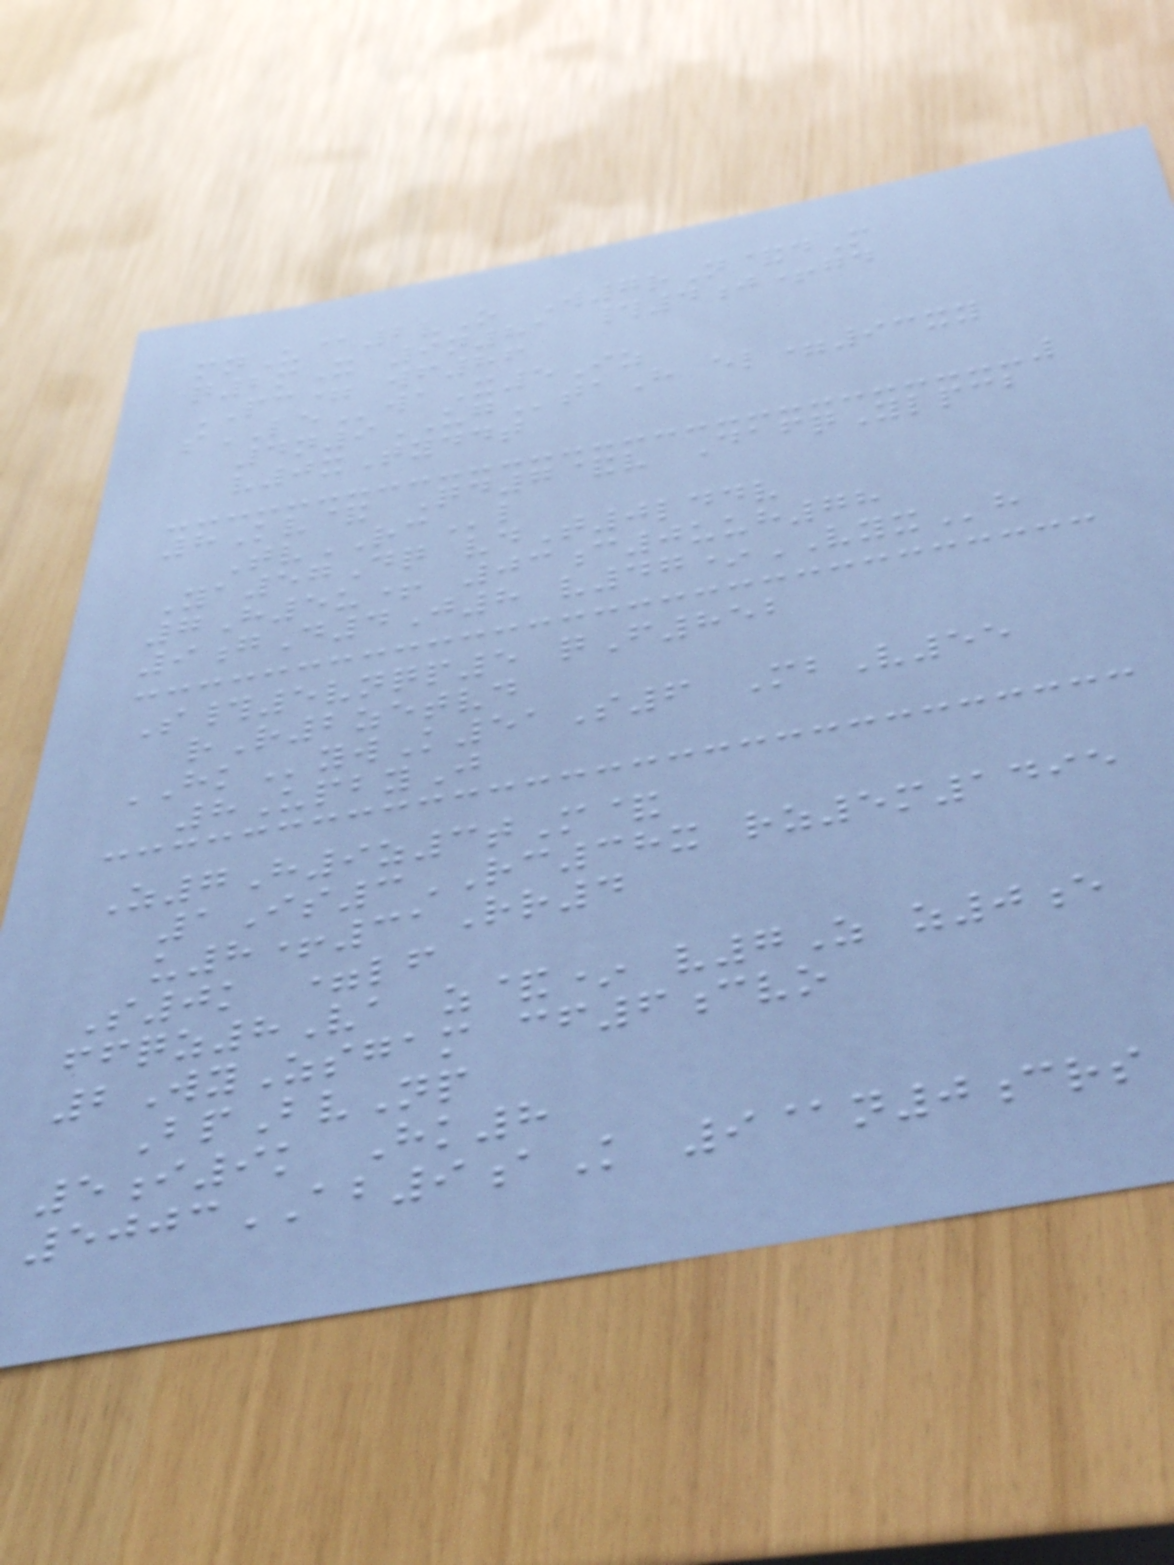mnU@2vO W7rN&dM
q2mX 9n81 #4j+gd
PC= wf86
sLEwaX5Iz
4n9UGtaH el=93xy
v0xTyddt
8Kv& Qd7&v DafqYlpcb
TvRCl
Ya57Dq vdT0lddv
7H5u+ 03c0uuh78
9gD4J8 v47*VYXh
S#5vnqp5 qF852
rR2zetvd
HKywK51S6 MbV55
8UpbyJ
Z7H9z3tM&
1Is3RC38x rz5m1495
u8+31Rr4
S0k =lf
ffqz8Va z&* v7Z z0e
2WyZsgam cf6cvo
BpBvNp
5i9k Hk8
5003AB9aK 9@n0crs
